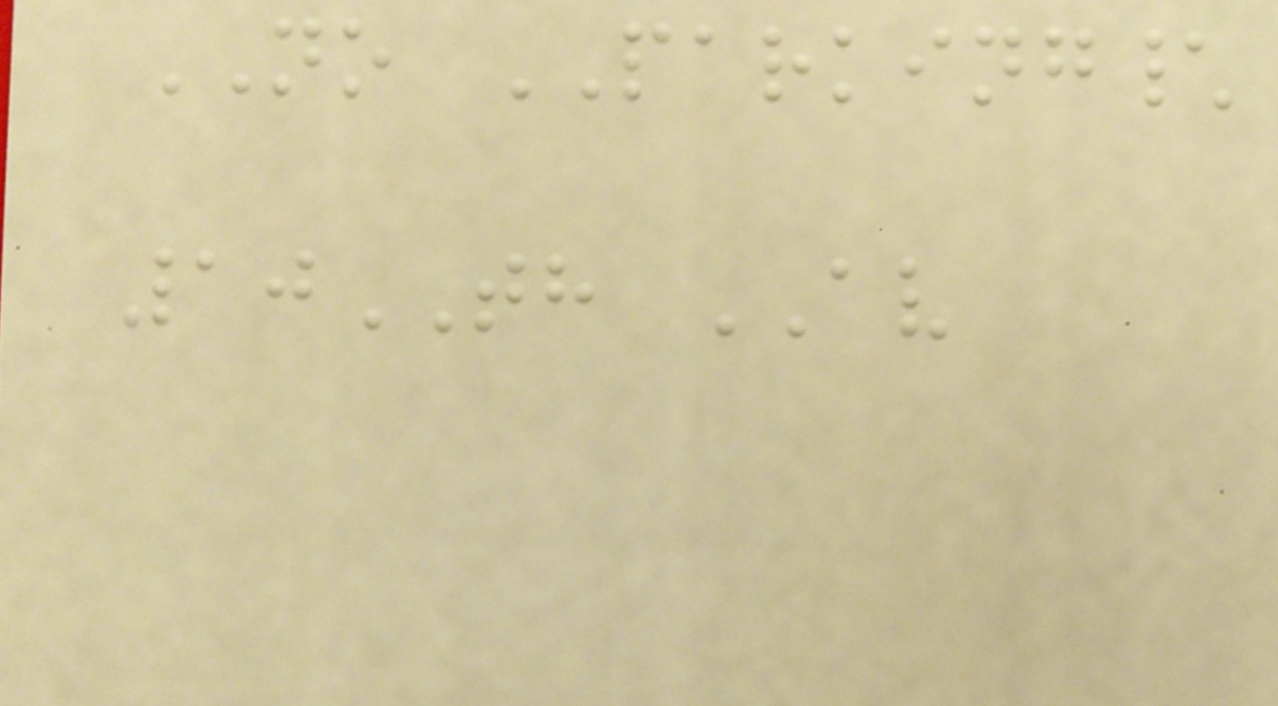NO PARKING\
10TH AV
